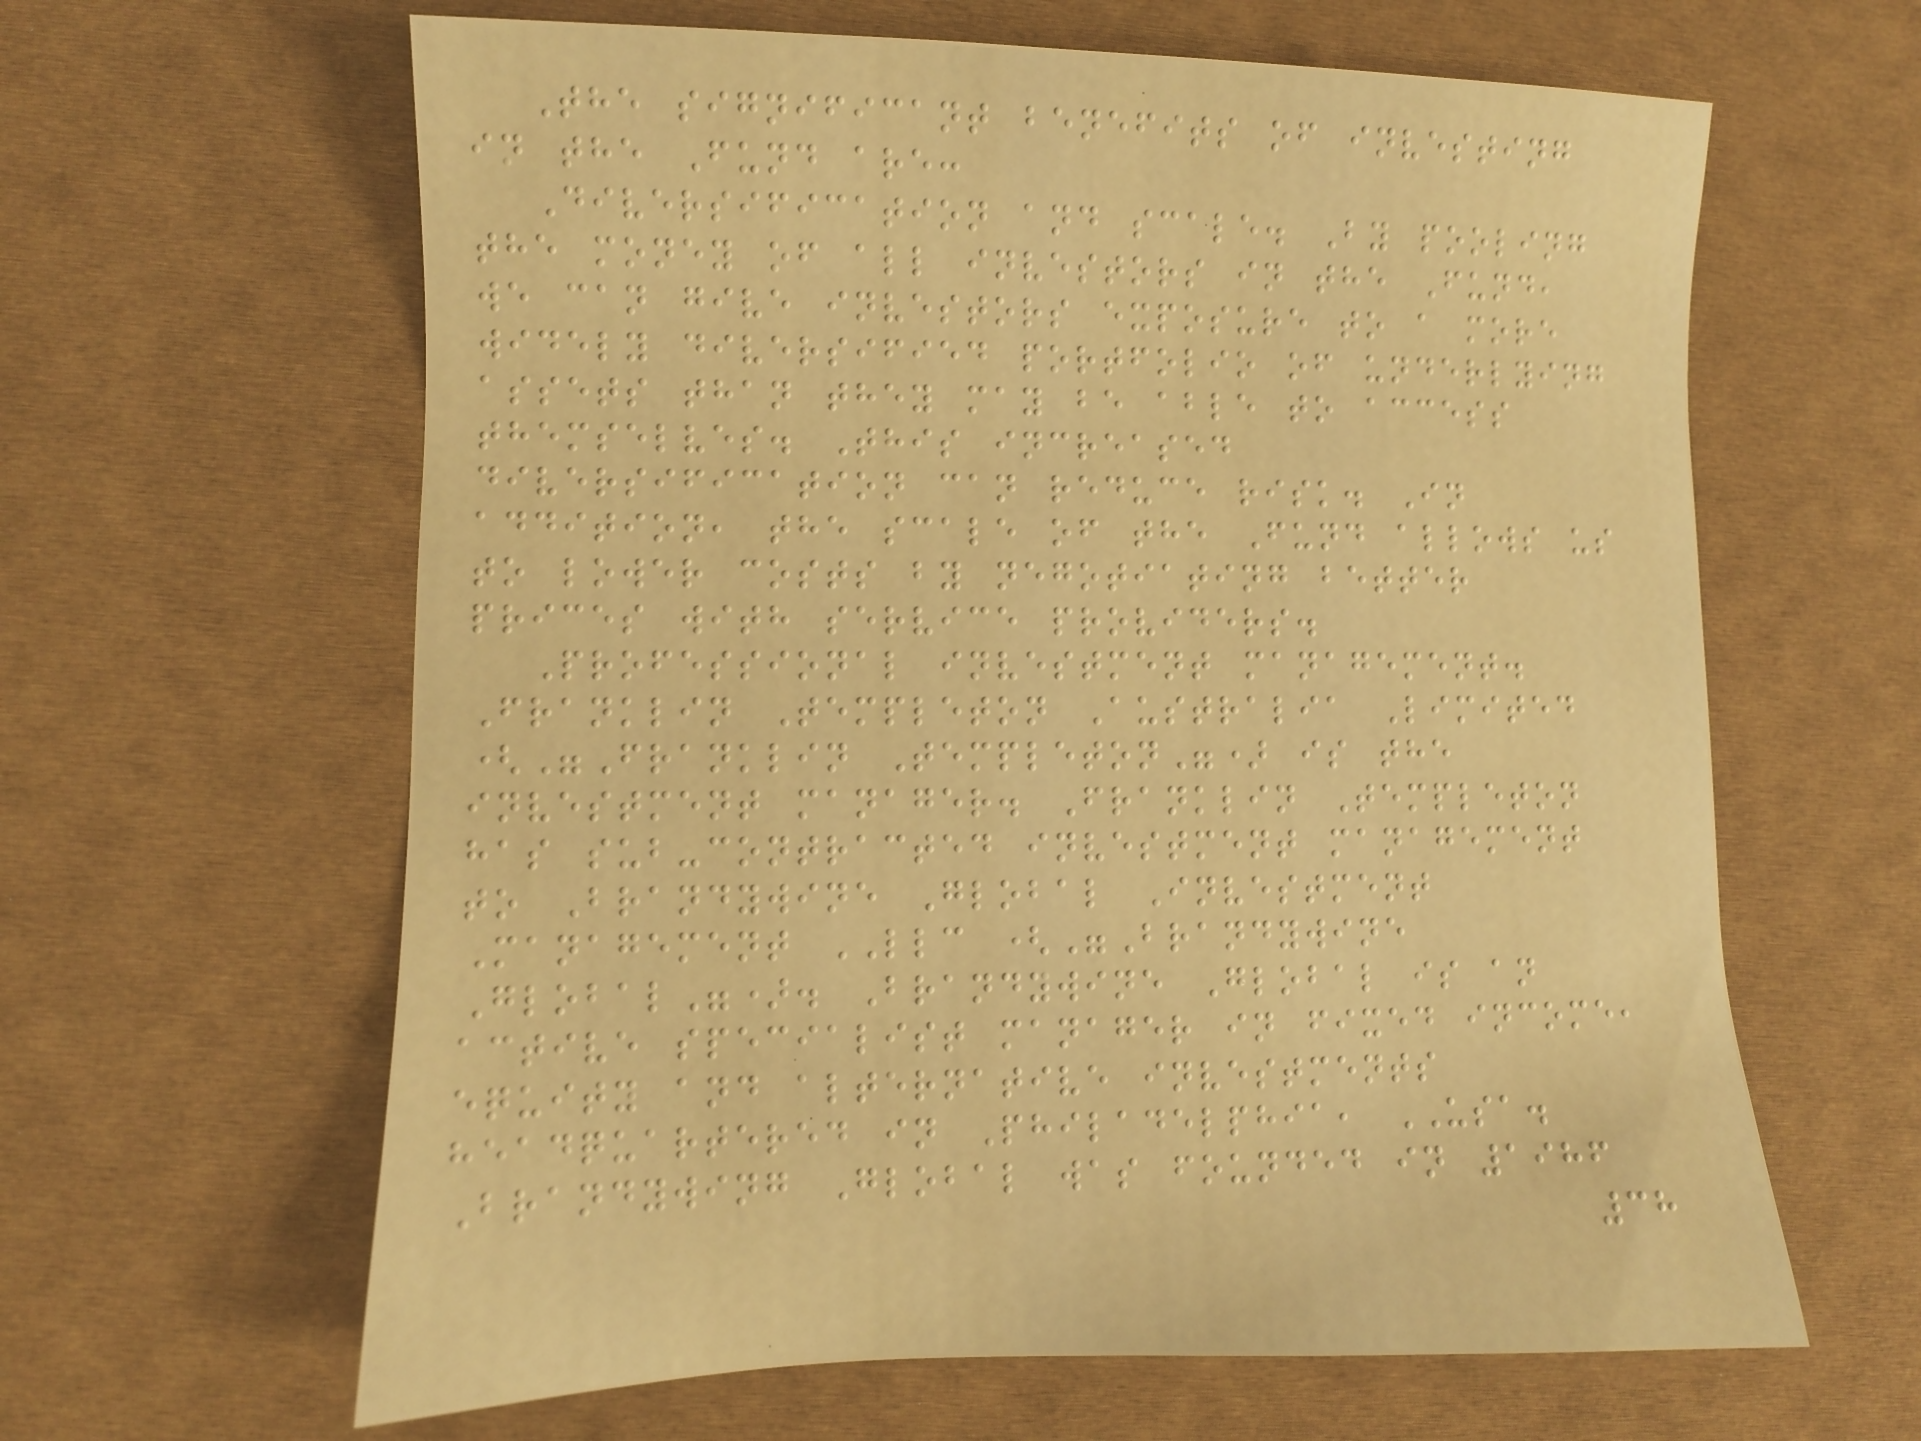The significant benefits of investing
in the Fund are:
Diversification and scale. By pooling
the money of all investors in the Fund,
we can give investors exposure to a more
widely diversified portfolio of underlying
assets than they may be able to access
themselves. This increased
diversification can reduce risk. In
addition, the scale of the Fund allows us
to lower costs by negotiating better
prices with service providers.
Professional investment management.
Franklin Templeton Australia Limited
("Franklin Templeton") is the
investment manager. Franklin Templeton
has sub-contracted investment management
to Brandywine Global Investment
Management LLC ("Brandywine
Global"). Brandywine Global is an
active specialist manager in fixed income,
equity and alternative investments
headquartered in Philadelphia, USA.
Brandywing Global was founded in 1986
38
